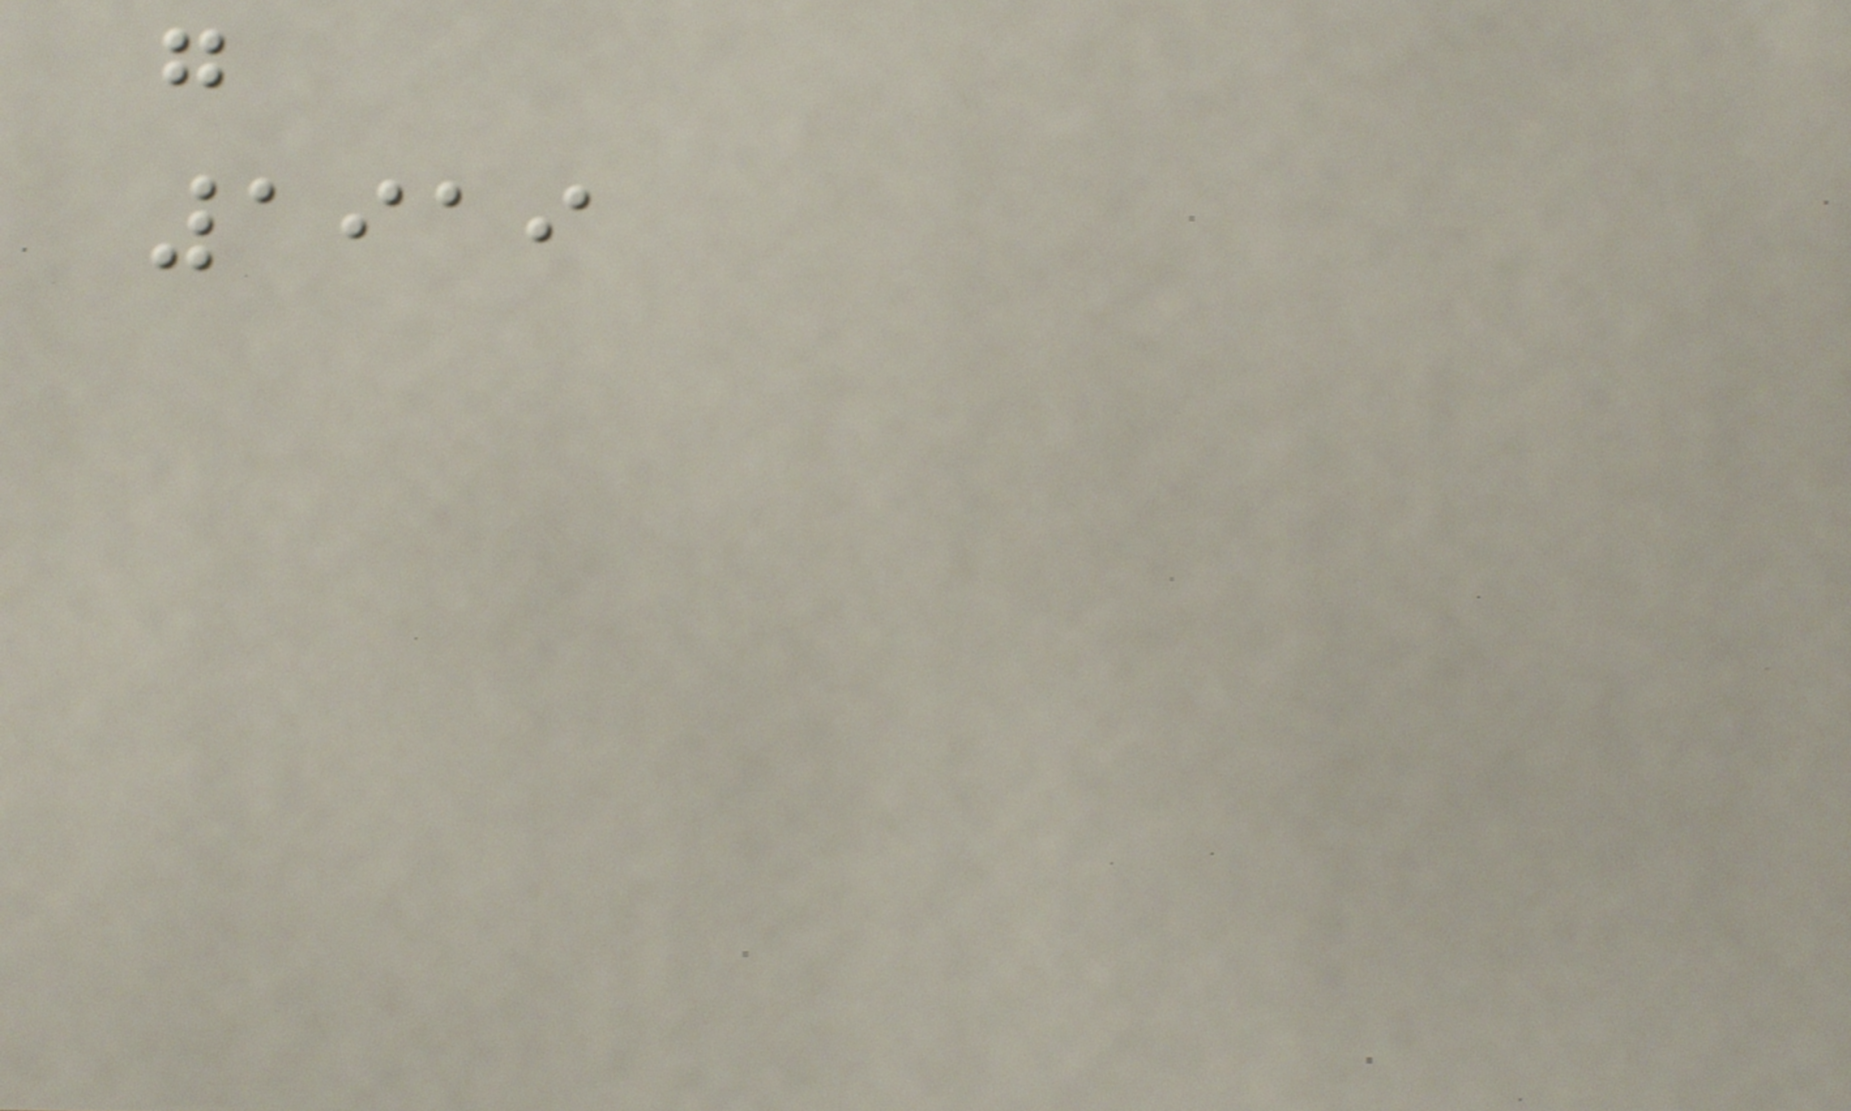g
1919
